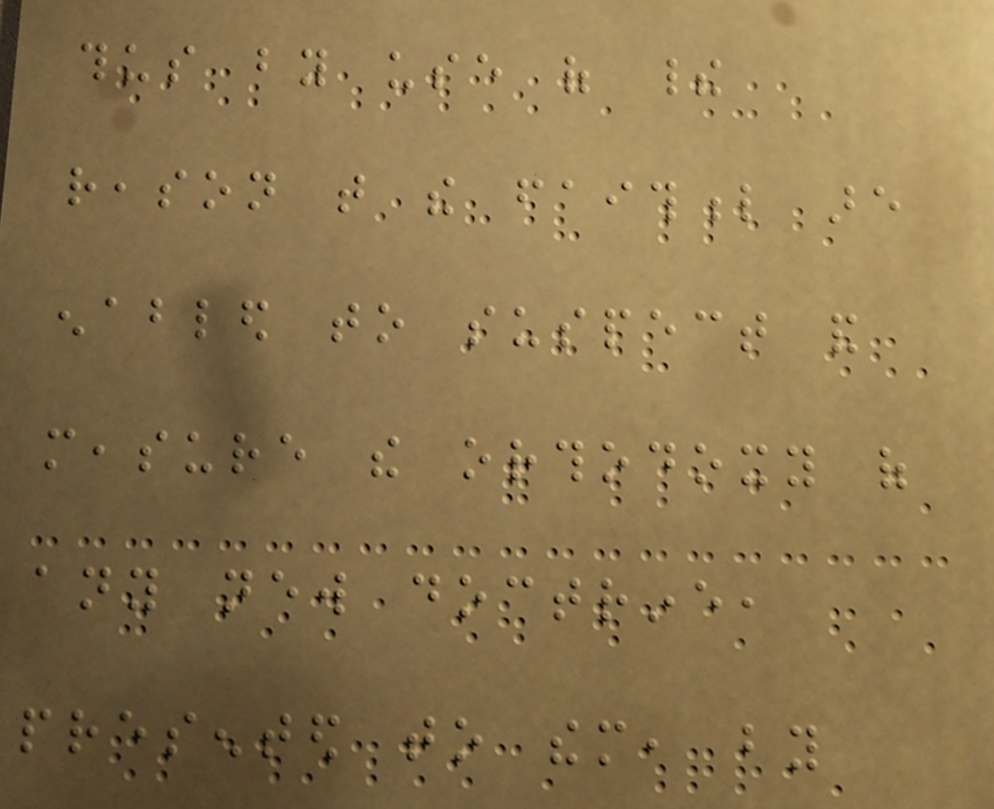thus by use of their
reason that the faithful are
enabled to suspect and
measure the orthodoxy of
any new doctrine,
presented to them, by
